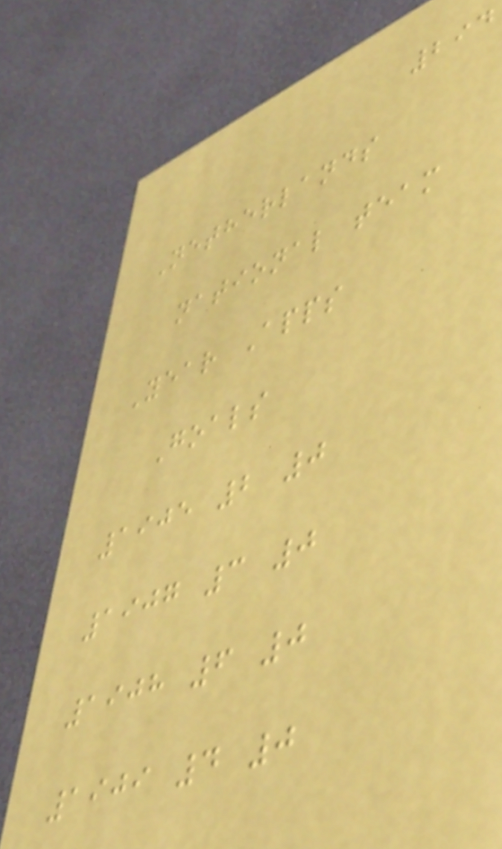294
Netherlands
national team
Year Apps
Goals
1905 2 0
1907 3 0
1908 6 0
1909 4 0
